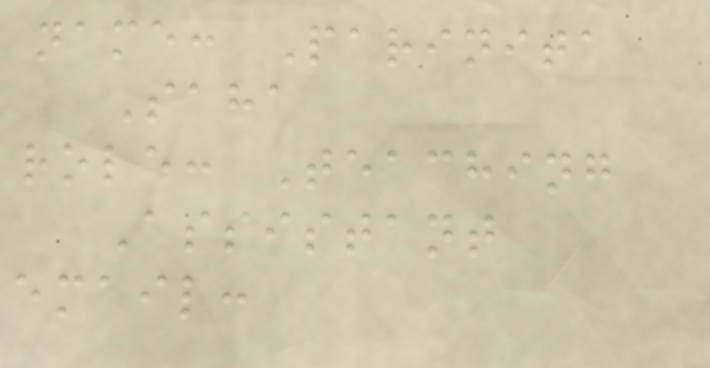name: Parinita
Saha
role: Teaching
Assistant
email:
